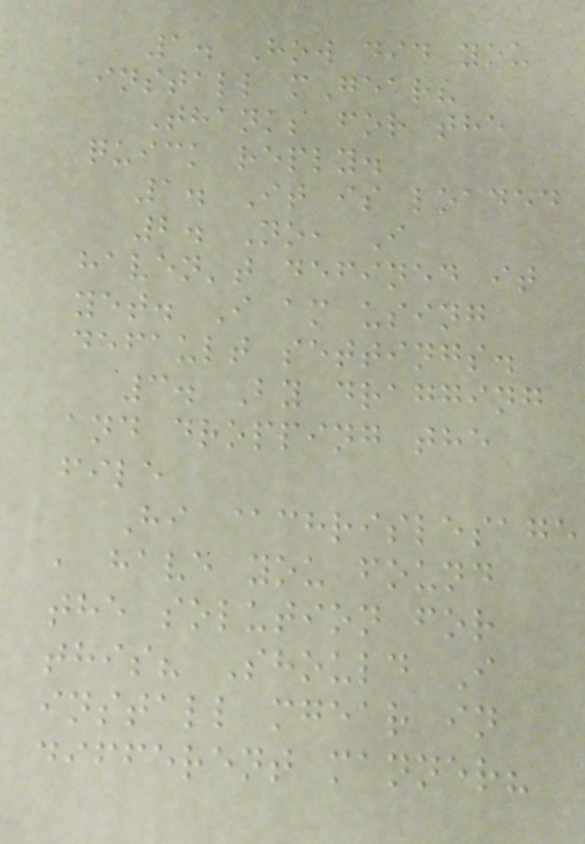1. How did you
install mGear?
Thanks for the
quick reply.
1. It is loaded
2. No, I
haven't defined it
yet. I am using
default settings.
3. By dragging
and dropping the
file
Hi @chrislesage
, have you found
the solution for
this? Should I
install mgear in
different manner?
